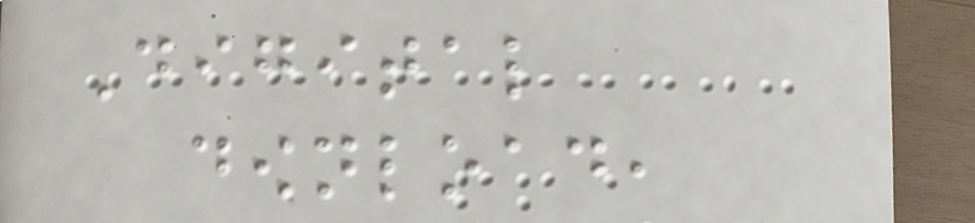Digital
download,
